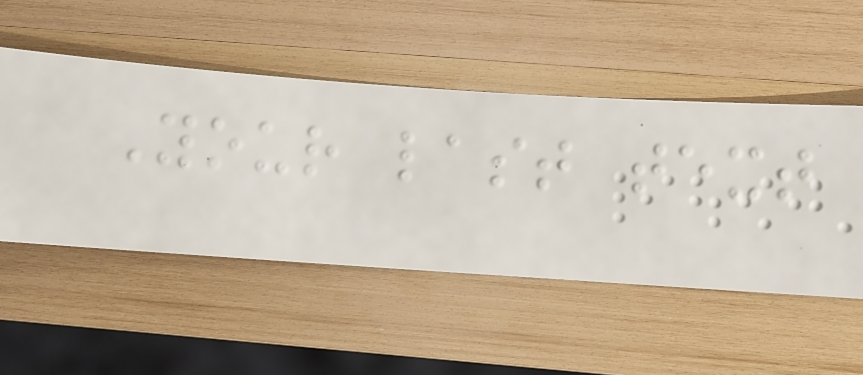Your last text
